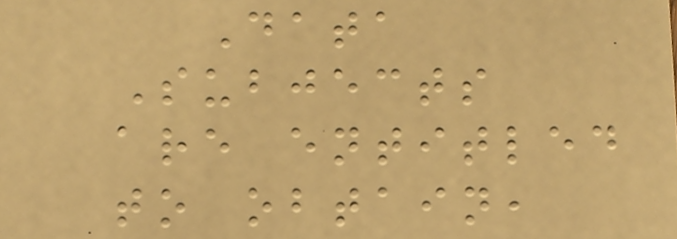Data
Subjects
are entitled
to obtain,
